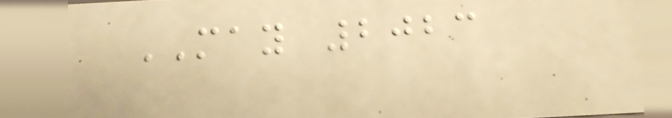MAY 2023
